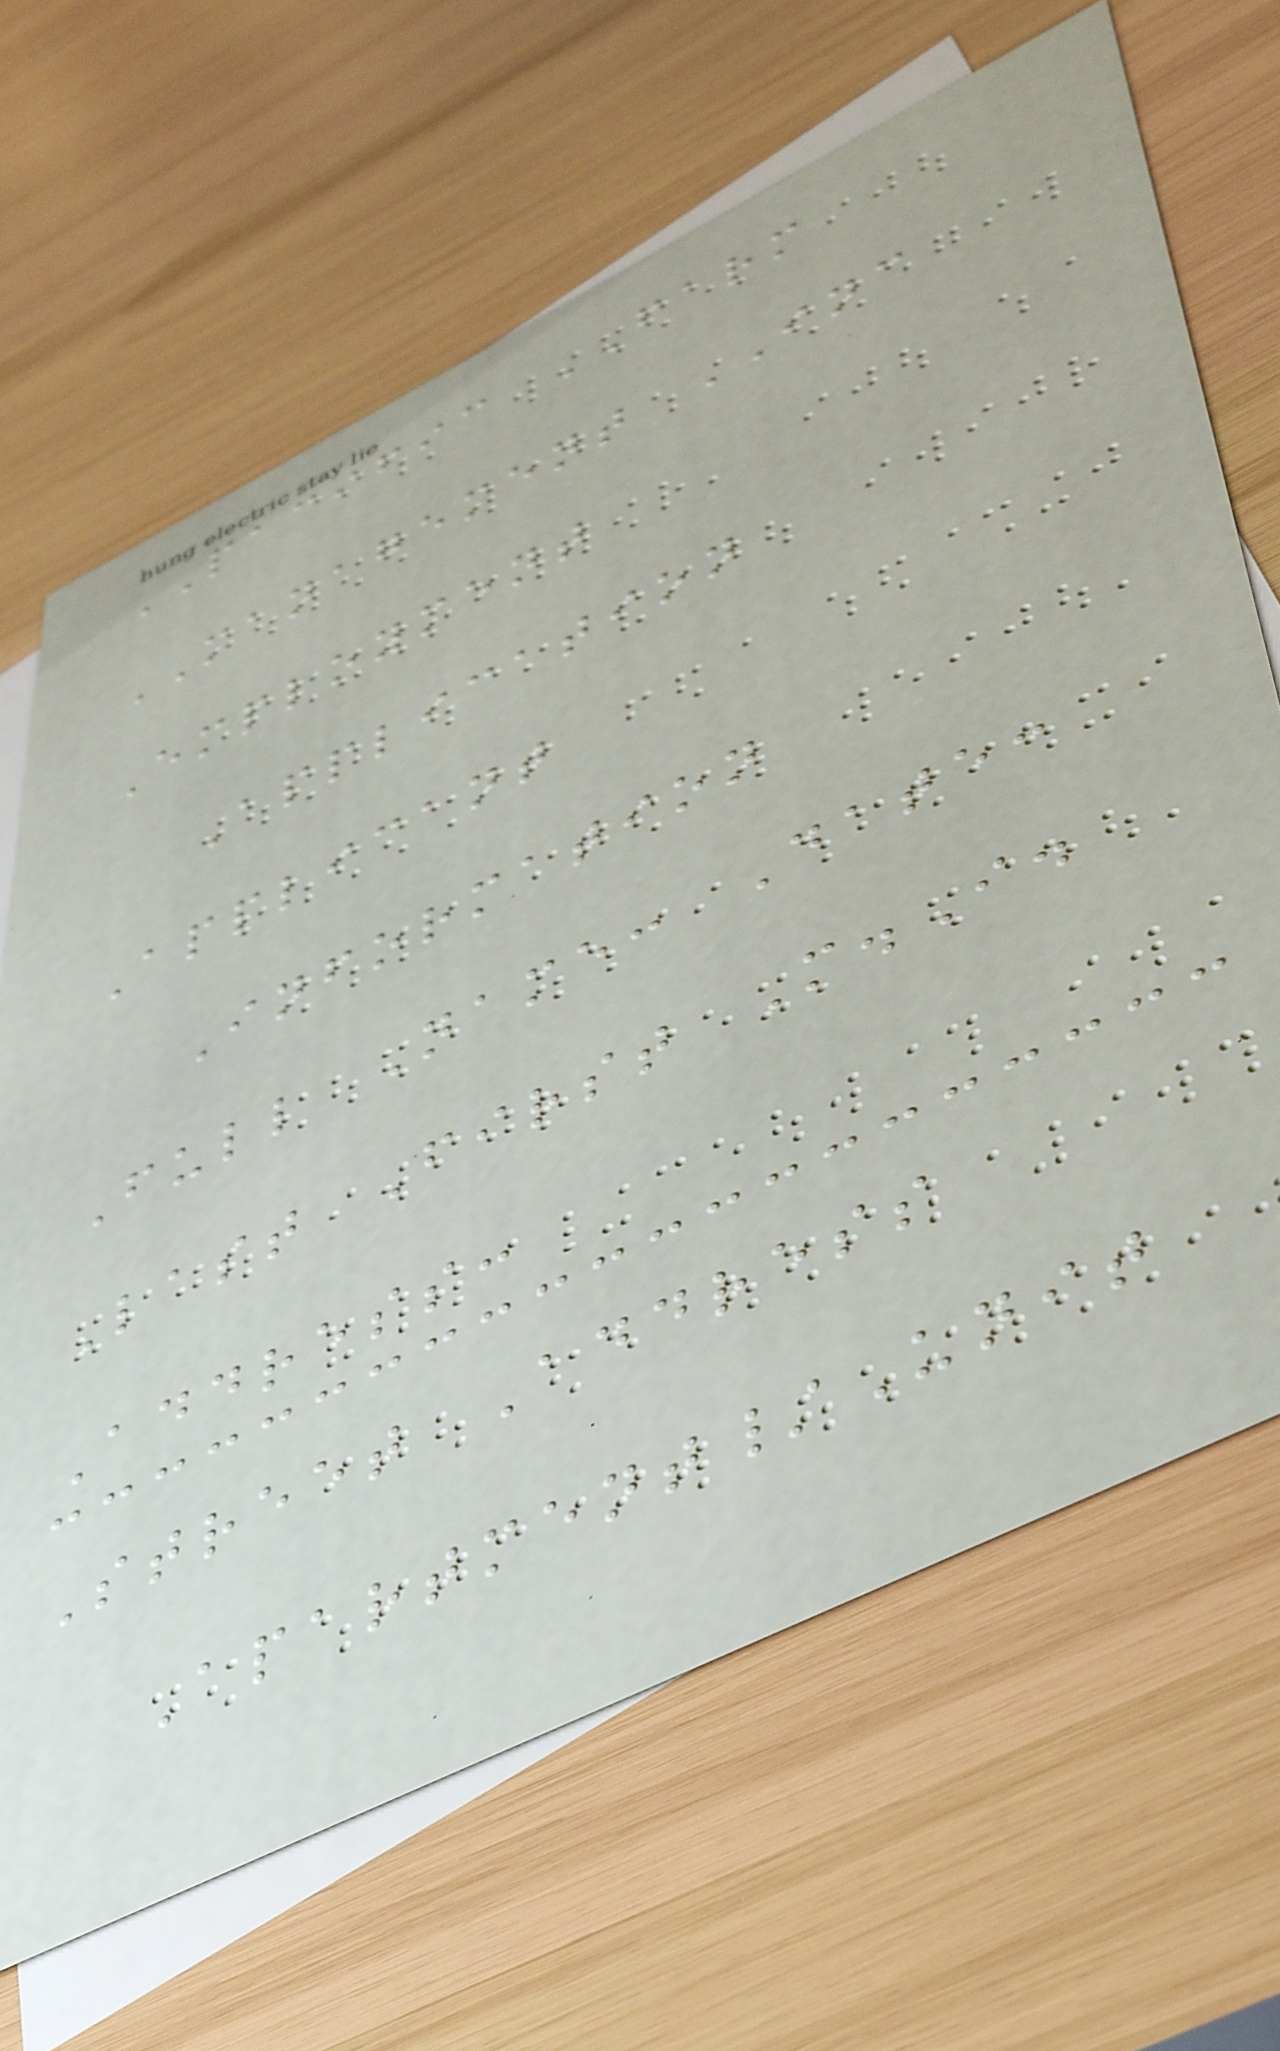PACIFIC FARM
MANAGEMENT INC
Employment
Application
Applicant
Information
Full Name: Date:
Last First M.I.
Address:
Street Address
Apartment/Unit
